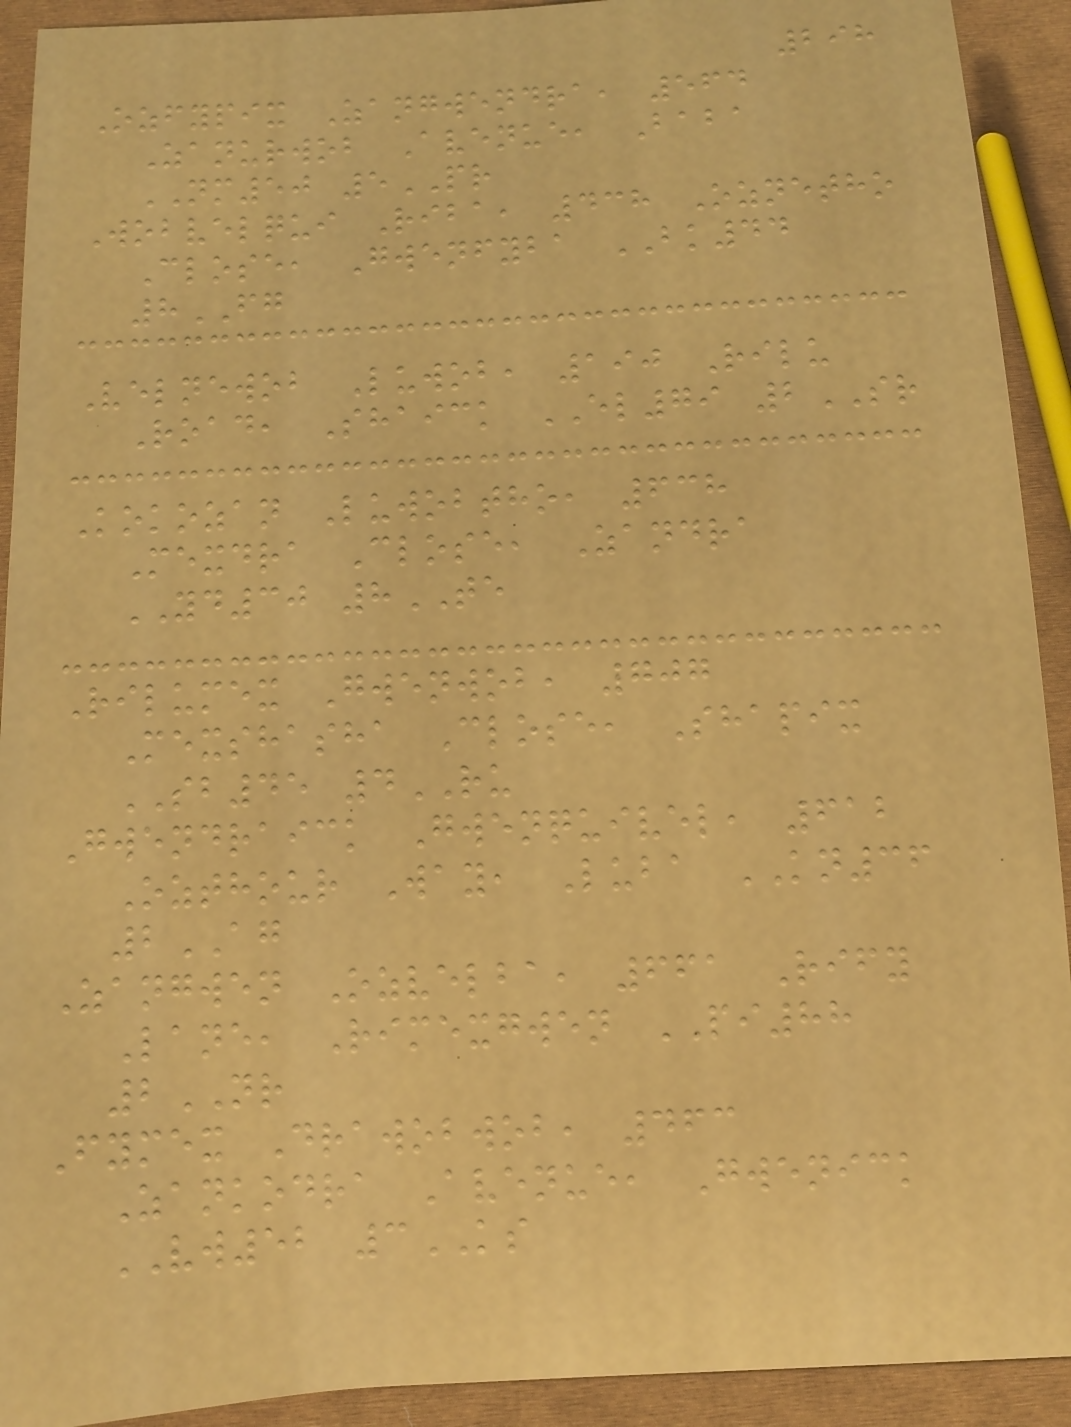298
Ozfypix Zangwendra, 564
Zanurwob Avenue, Baba
NM50 5PR
Wobvelqui Riba, 438 Oznetho
Close, Gwenfyba BK44
8FG
Velnewob Luwob, 190 Rilu
Road, Shaick EL79 2SR
Kokozan Luwobtho, 638
Mexdra Close, Zandra
YD30 8TE
Rilumex Gwenwob, 707
Mexshasha Close, Shapix
SB45 4RU
Gwendraick Gwenquivel, 612
Ozthour Way, Luba KN36
2AG
Zangwen Ozvelba, 661 Rify
Lane, Rimexgwen PI88
2NR
Fymex Drawobwob, 463
Zankodra Avenue, Gwenick
VW52 3KS
